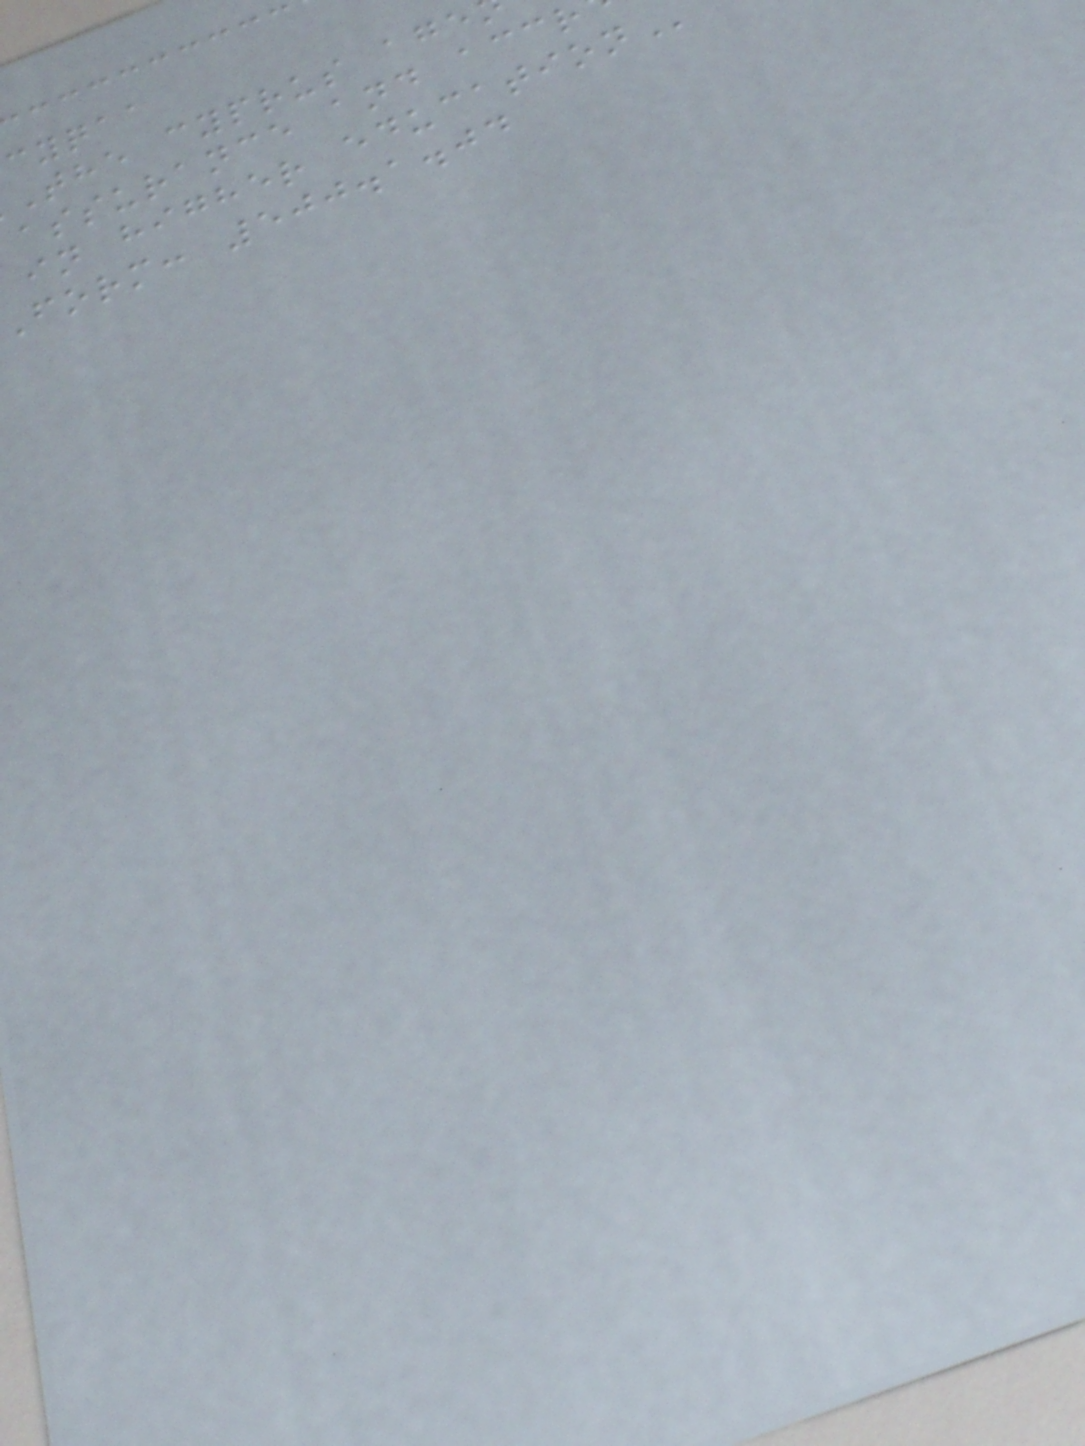cyqaa
the cyprus
assurance and
in higher
form: 500.1.04
